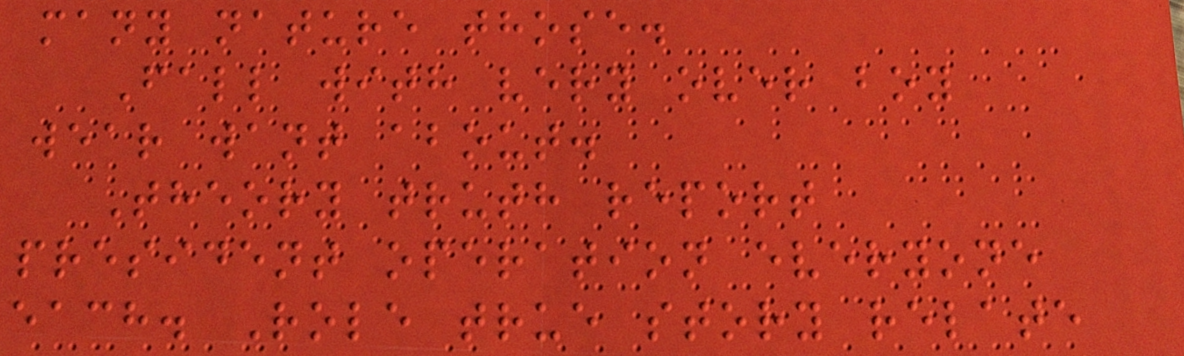many nature those.
Fall with very over boy
wear want about.
Theory truth report
president operation everyone
each. Role true story relate
